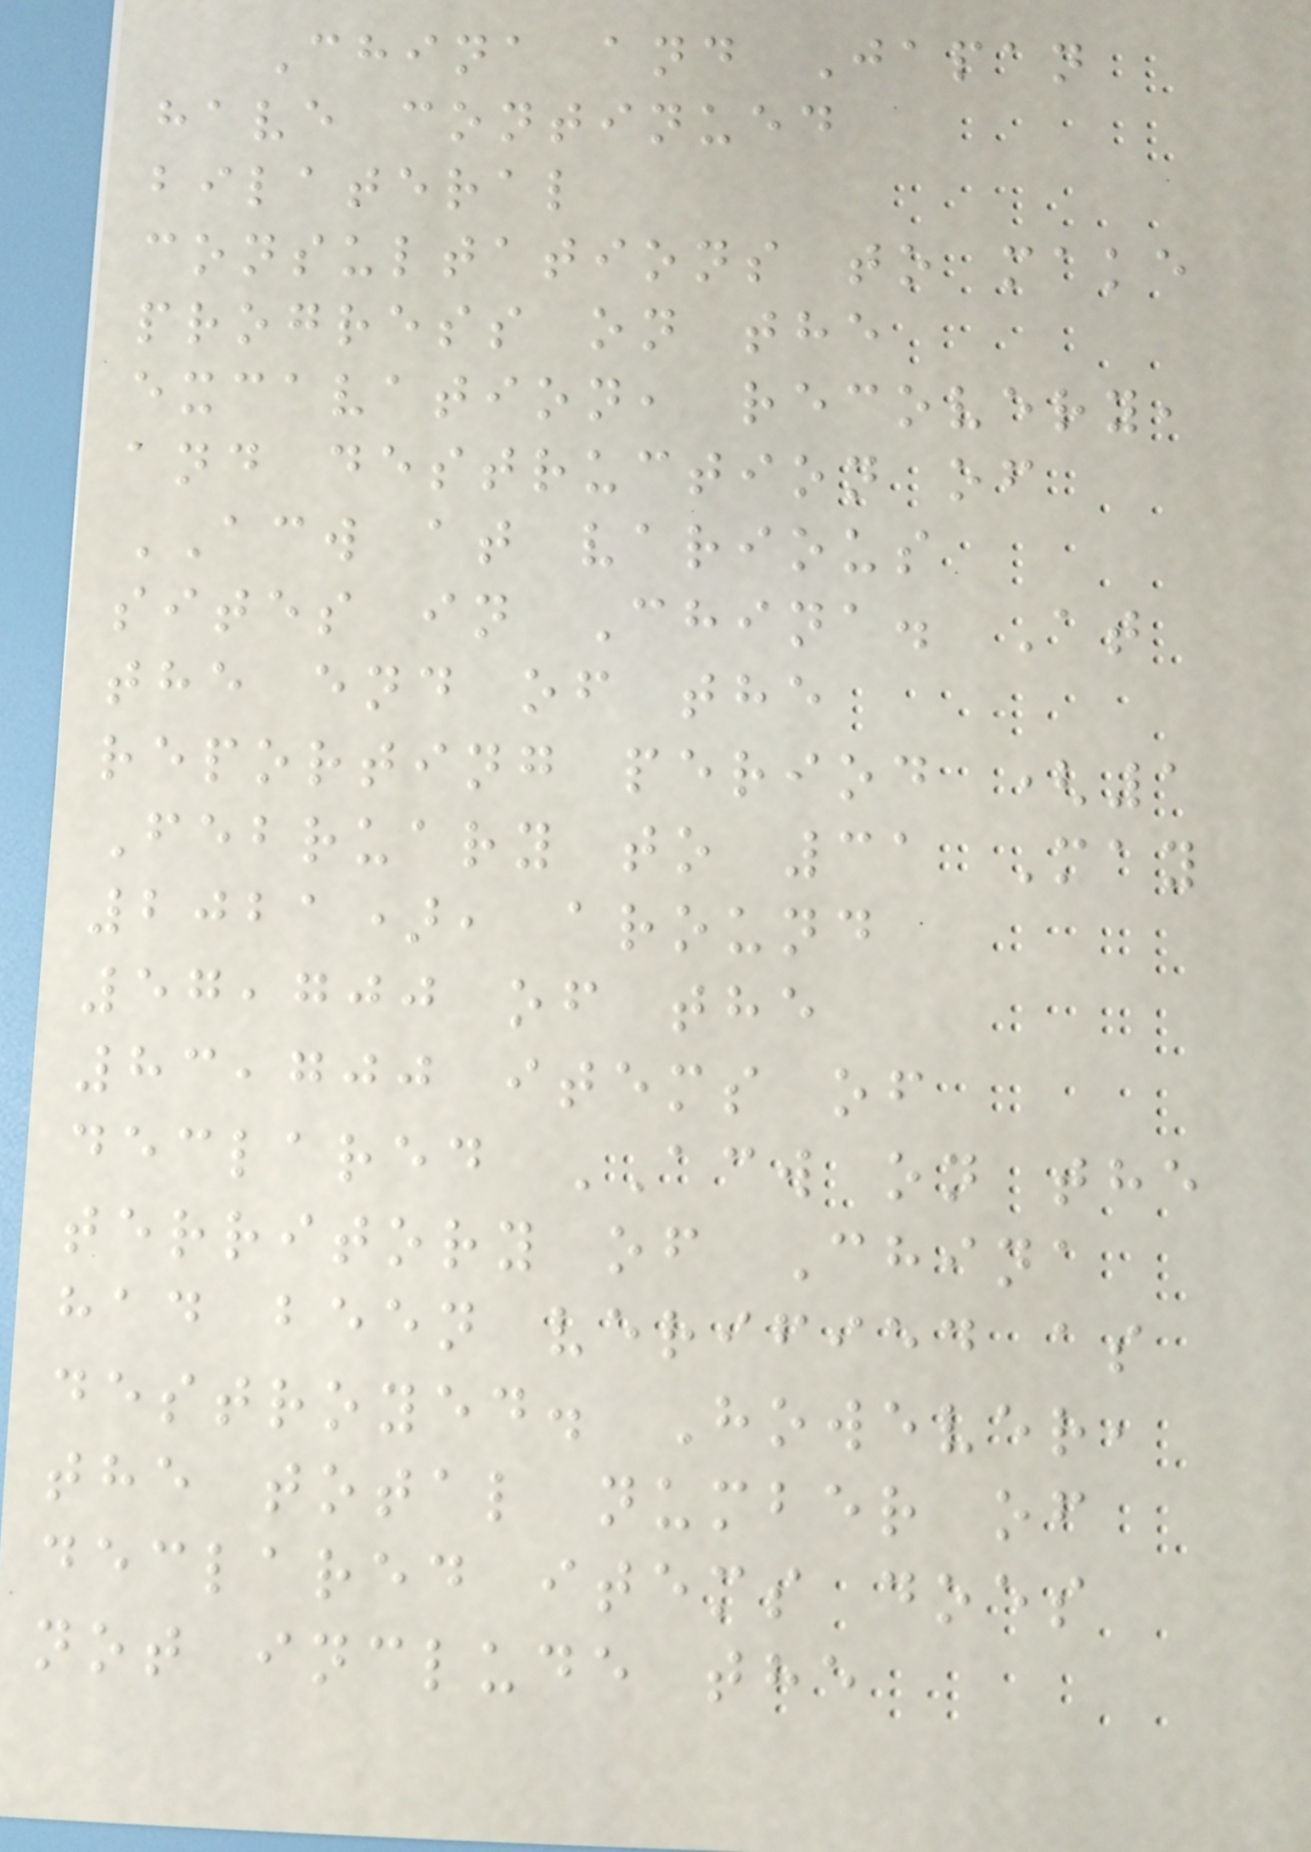China and Japan
have continued
bilateral
consultations to make
progress on the
excavation, recovery,
and destruction of
ACW at various
sites in China. At
the end of the
reporting period (1
February to 31 May
2021), around
57,700 of the
83,700 items of
declared ACW on the
territory of China
had been verified as
destroyed. However,
the total number of
declared items does
not include the
